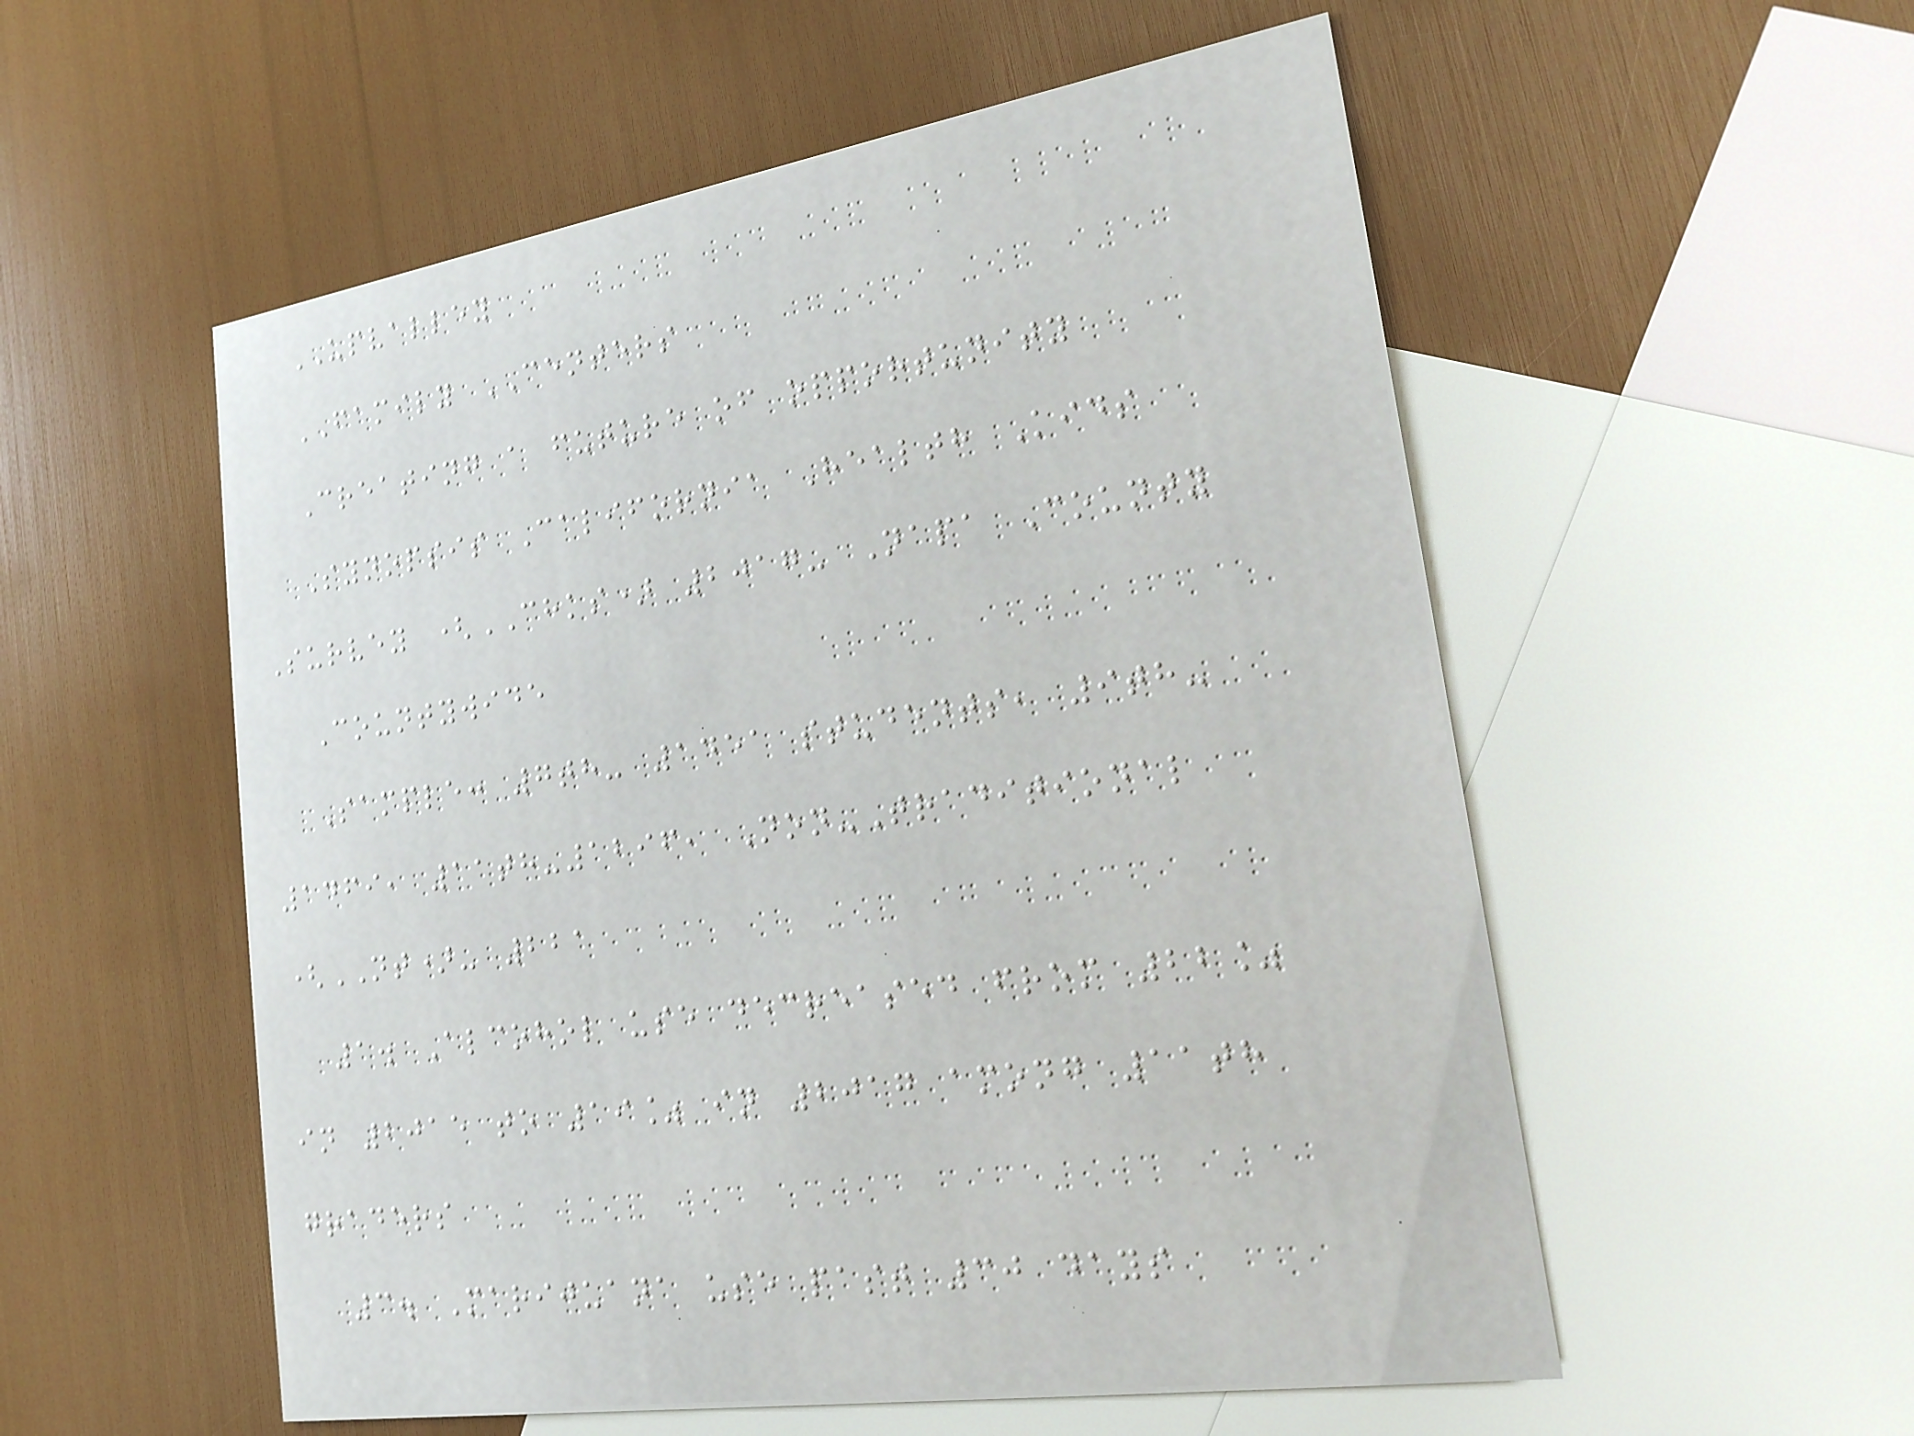UPVALLEY
FAMILY CENTERS
Creating a future of opportunity
Synopsis California Health Kids
Survey (CHKS) 2017- Napa County
Countywide
Sample: 7th- 1451 students, 9th-
1469, 11th-1296, Non-Traditional
(NT)- 221
1. Alcohol use decreased from 22%
in 2015 to 19% in 2017 among 11th
graders
3. Marijuana use past 30 days
